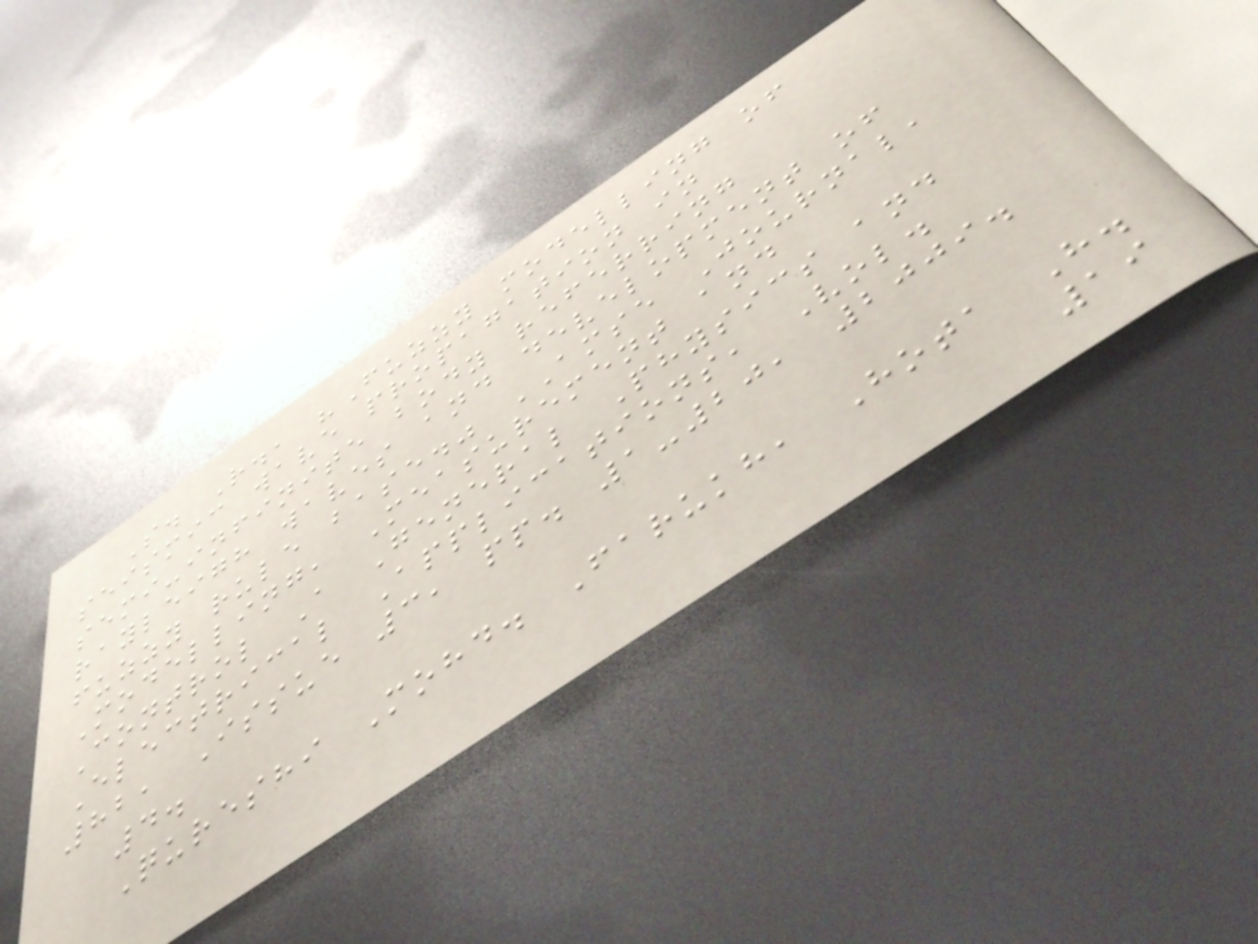S. R., "Fuzzy modelling of
seismic wave propagation in
semi-infinite body referring
rayleigh waves and development of
fuzzy rule base." AMSE Journal,
Modelling, Measurement and
Control A General Physics and
Electrical Applications, Vol.
82, Issue 3, pp. 1-20, 2009.
4.
Qureshi Mohd. Farukh, Hota H.
19
